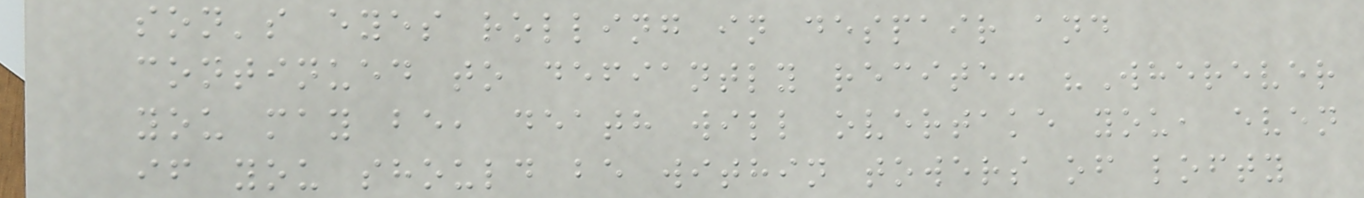son's eyes rolling in despair and
continued to defiantly recite: "Wherever
you may be, death will overtake you, even
if you should be within towers of lofty
